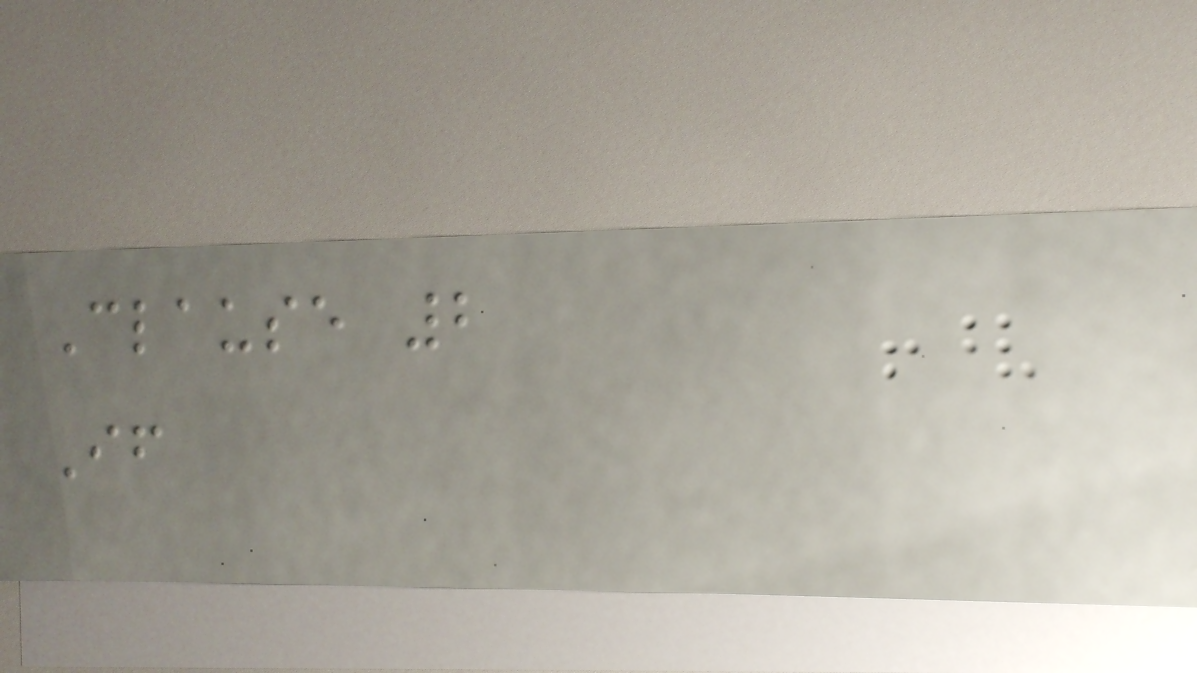Clause 2
If
